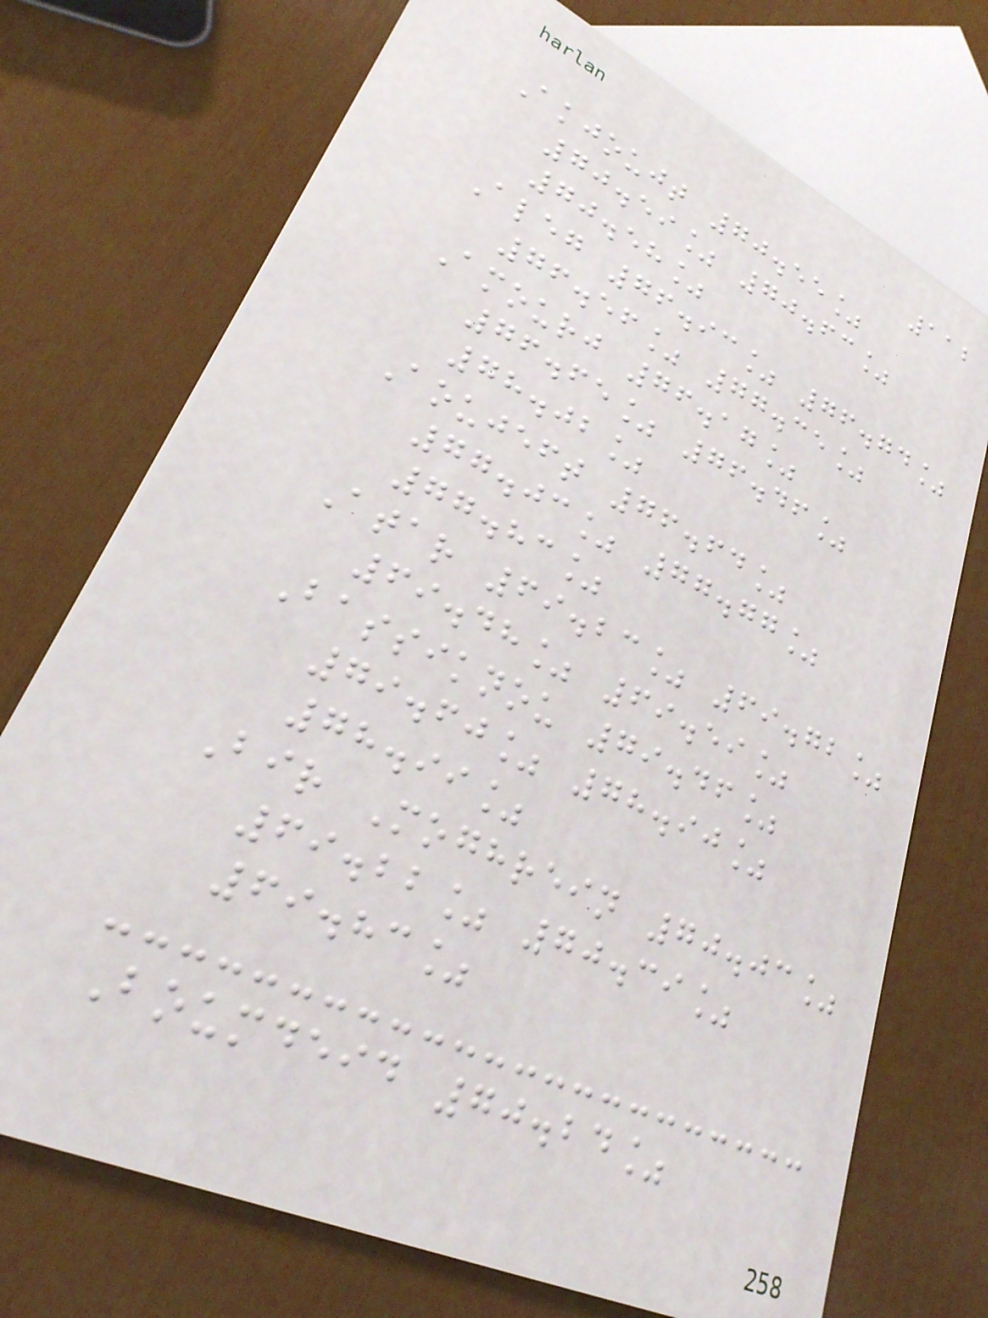112
Akjoujt 70.55%
70.59% 70.63%
70.58%
Aleg 76.93% 76.74%
76.56% 77.35%
Amourj 76.17%
76.65% 76.46%
78.02%
Aoujeft 76.64%
77.03% 77.77%
77.83%
Atar 69.23% 69.72%
69.48% 69.59%
Bassiknou 79.46%
79.60% 78.90%
78.99%
Bir Moghrein 70.03%
69.22% 70.39%
69.83%
Boumdeid 70.24%
